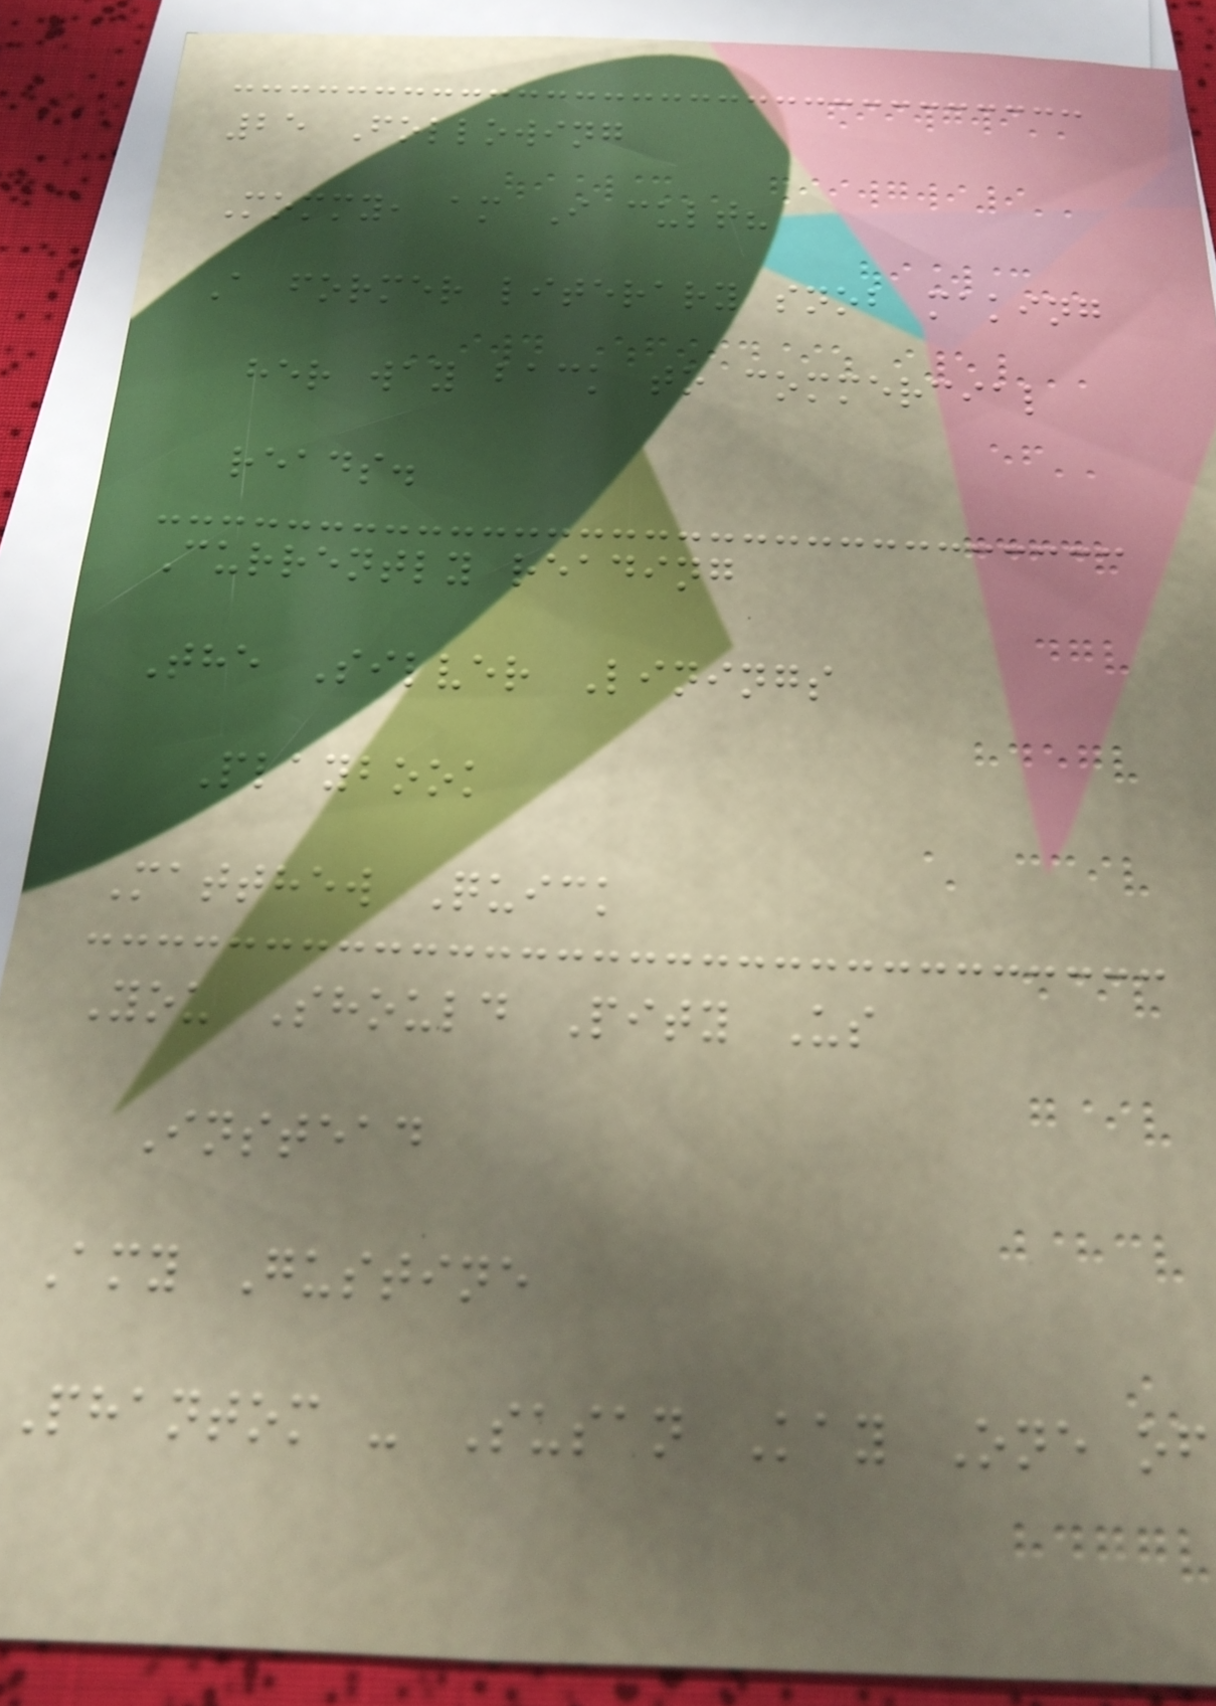25 Following
Mommy, am I cult?
A former literary snob making
her way back to commercial
reads.
Currently reading
The Silver Linings
Playbook
Matthew Quick
You Should Pity Us
Instead
Amy Gustine
Phantom - Susan Kay One of
